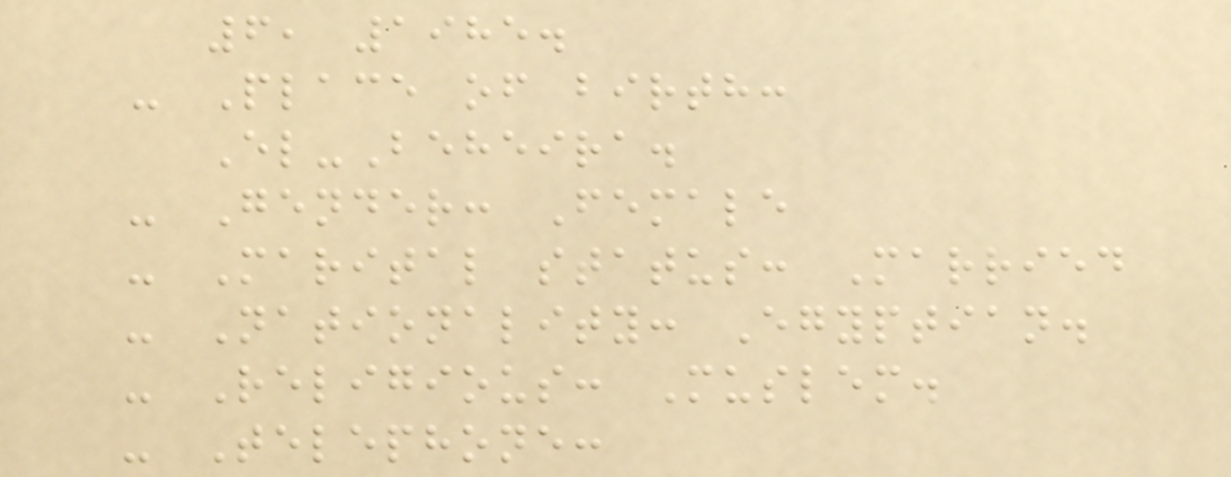6, 1985.
- Place of birth:
El-Beheira.
- Gender: Female
- Marital status: Married
- Nationality: Egyptian.
- Religious: Muslem.
- Telephone:
